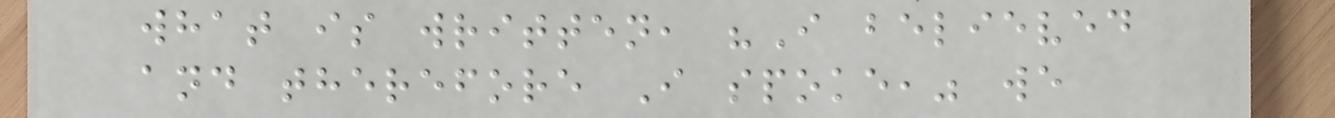what is written, "I believed
and therefore I spoke," we
